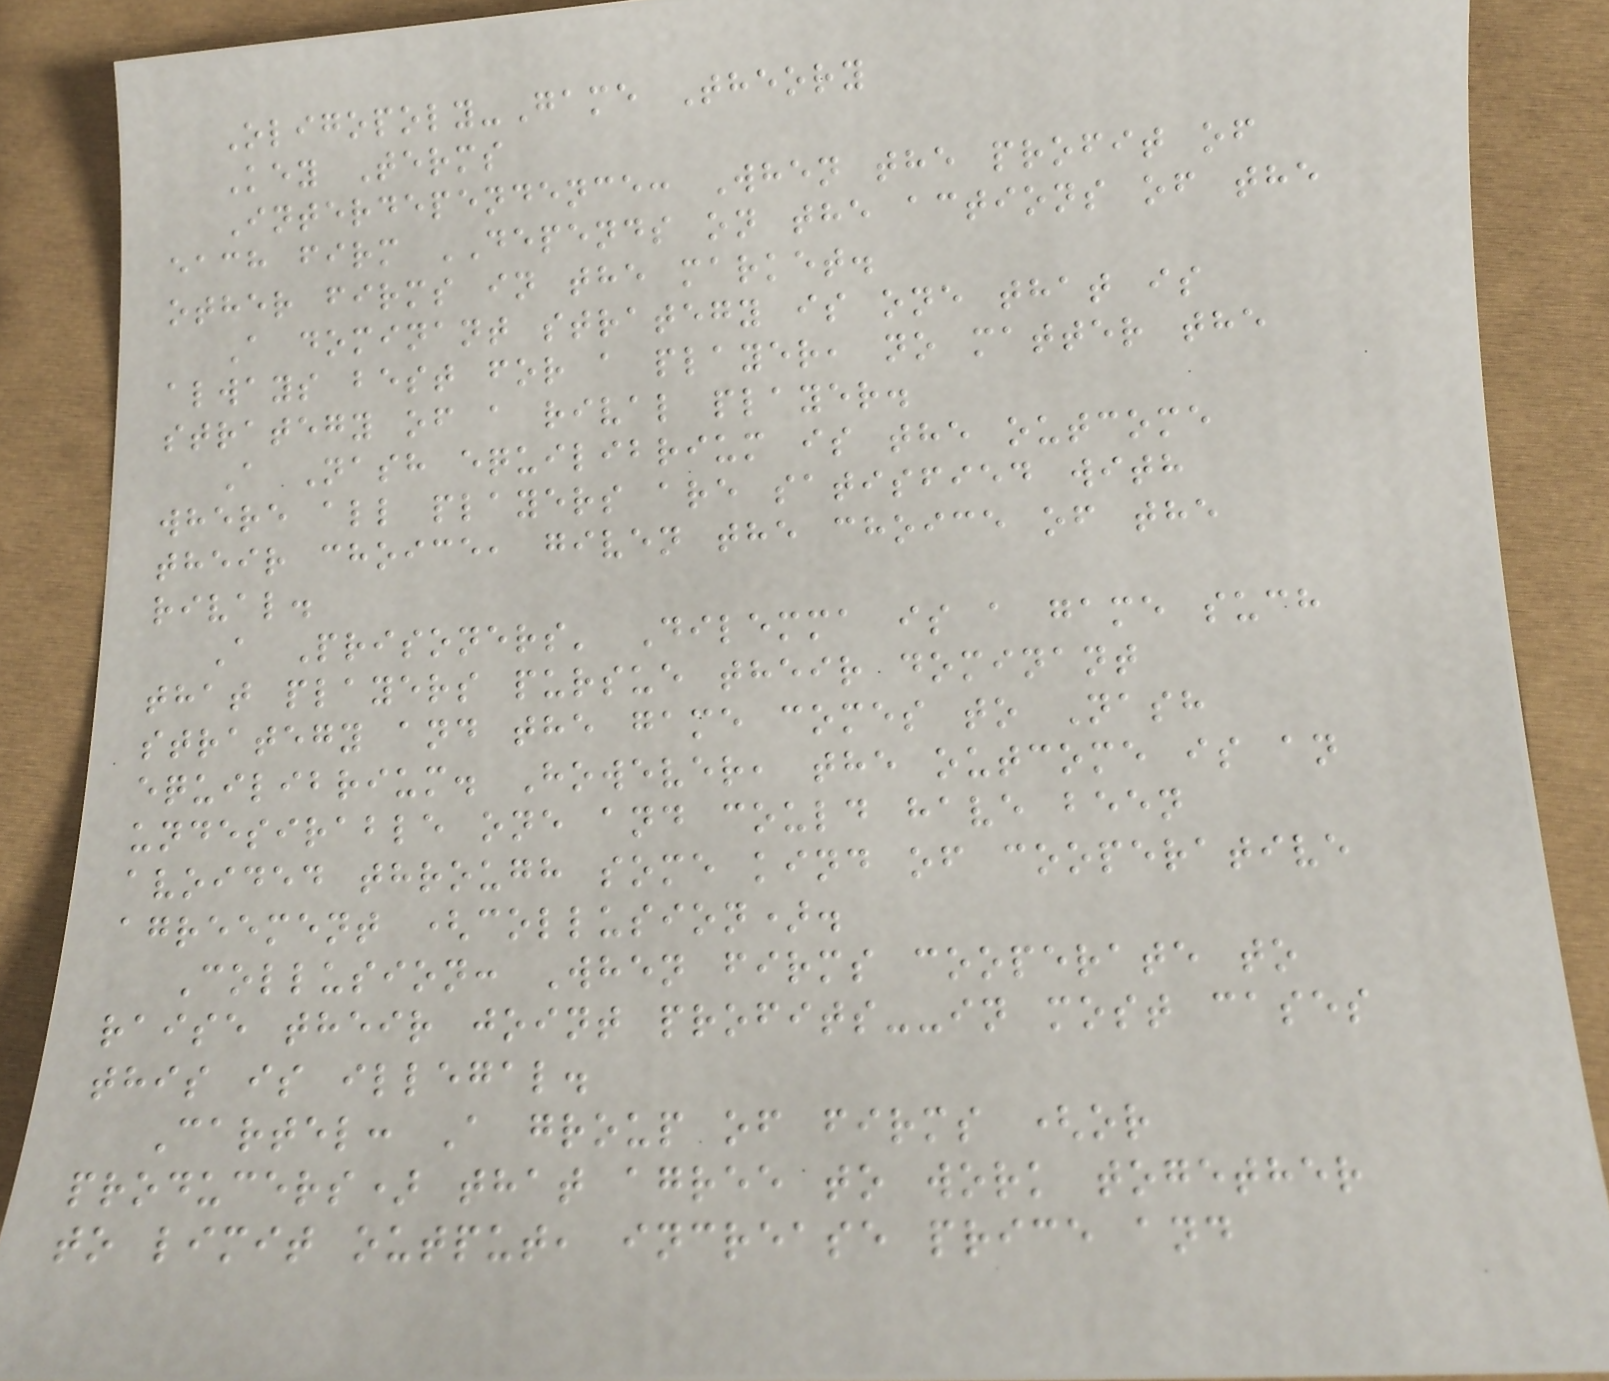Oligopoly-Game Theory
Key Terms
Interdependence: When the profit of
each firm DEPENDS on the actions of the
other firms in the market.
A dominant strategy is one that is
always best for a player, no matter the
strategy of a rival player.
A Nash equilibrium is the outcome
where all players are satisfied with
their choice, given the choice of the
rival.
A Prisoners' Dilemma is a game such
that players pursue their dominant
strategy and the game comes to Nash
equilibrium. However, the outcome is an
undesirable one and could have been
avoided through some kind of cooperative
agreement (collusion).
Collusion: When firms cooperate to
raise their joint profits--in most cases
this is illegal.
Cartel: A group of firms (or
producers) that agree to work together
to limit output, increase price and
